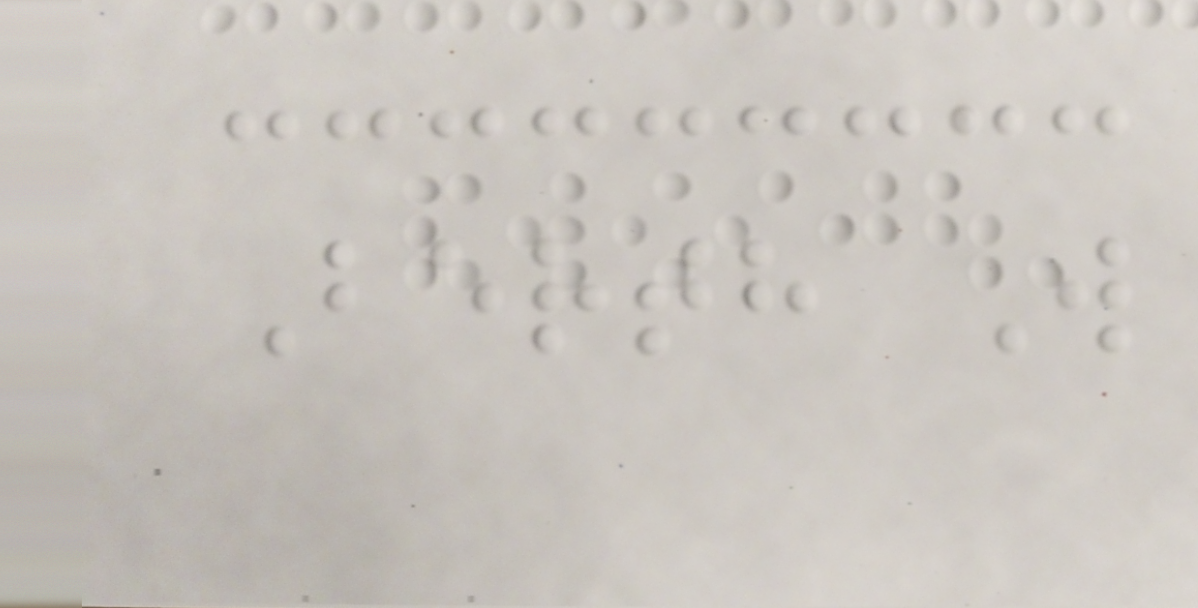Berth W
